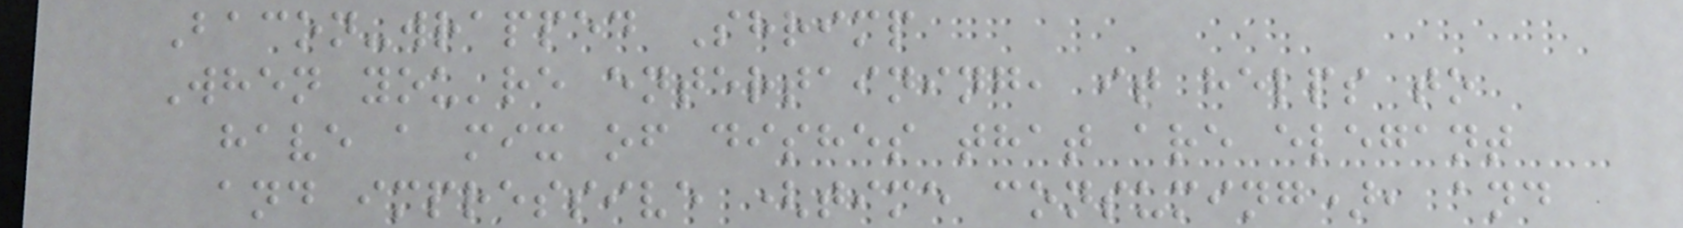Bacon-wrapped Shrimp
When you're entertaining, it helps to
have a mix of dishes that are elegant
and impressive (time consuming), and
